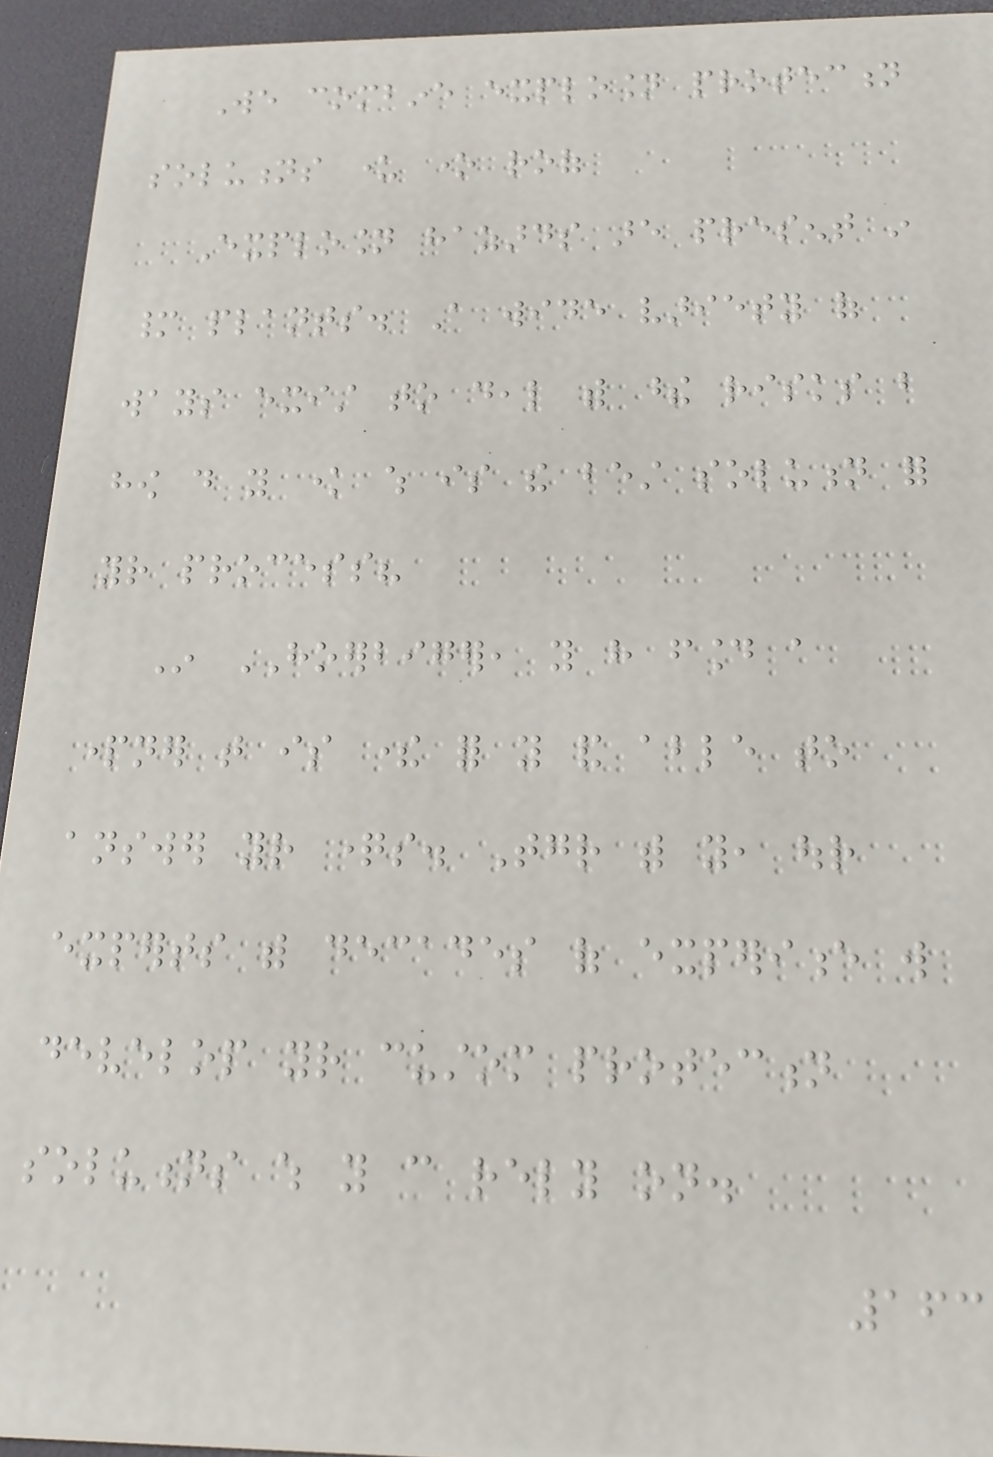We combine explosion protection
solutions under one roof
Explosion hazards are present in
many plants. A wide variety of
ways exist to deal with these risks but
how do you know which is the best solution for
your process?
In HOERBIGER, you have found a
partner that is there for you and able to
answer your questions. Together with you, our
experts with decades of experience will
develop your custom protection
solutions which you can rely on.
163
